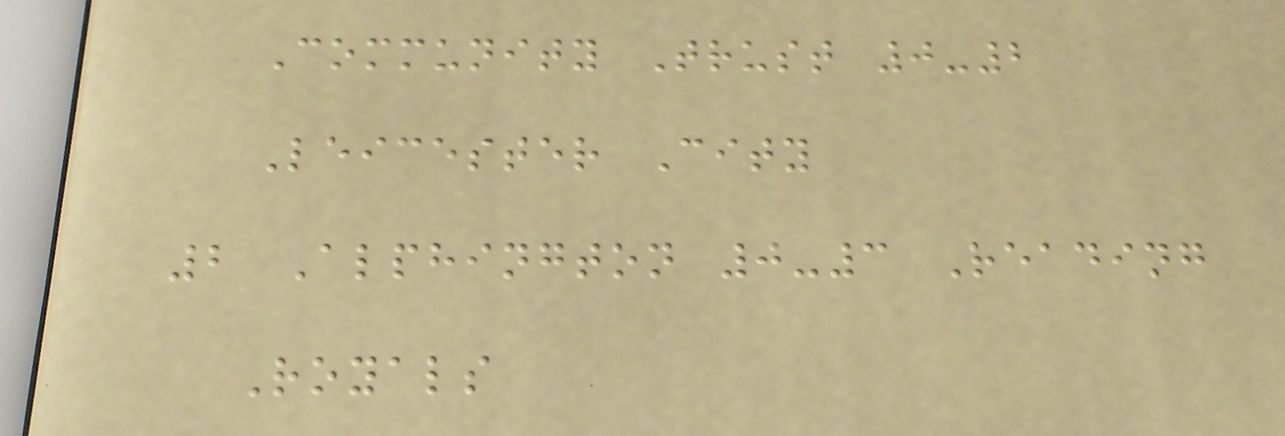Community Trust 0-2
Leicester City
2 Alphington 0-3 Reading
Royals
